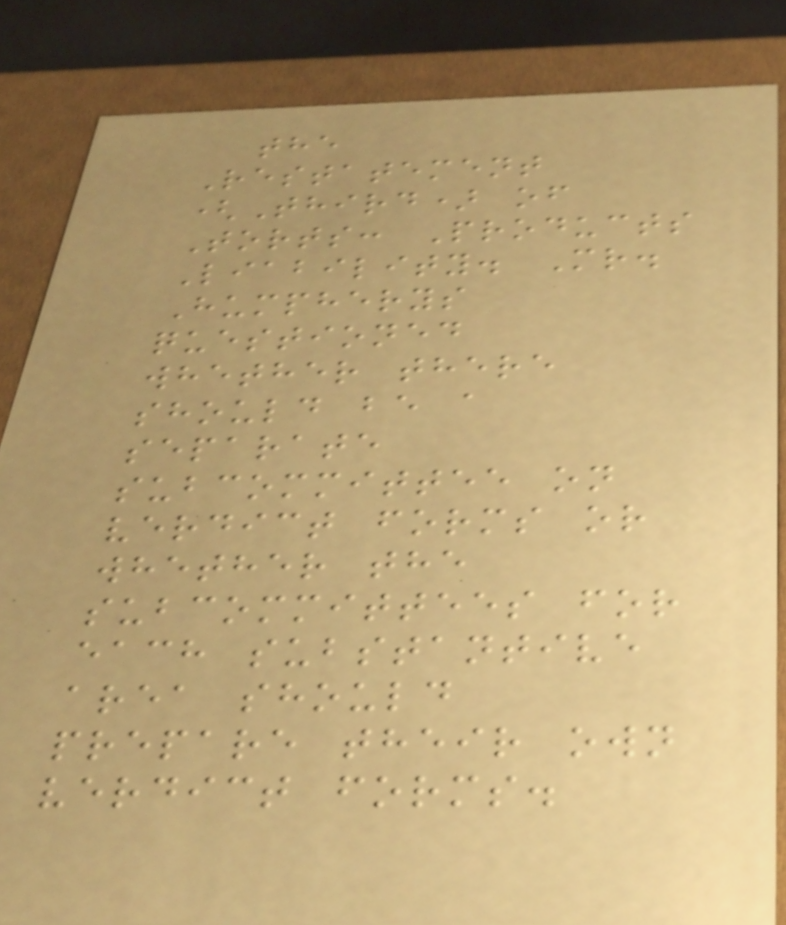the
Restatement
(Third) of
Torts: Products
Liability. Mr.
Humpherys
questioned
whether there
should be a
separate
subcommittee on
verdict forms or
whether the
subcommittees for
each substantive
area should
prepare their own
verdict forms.
